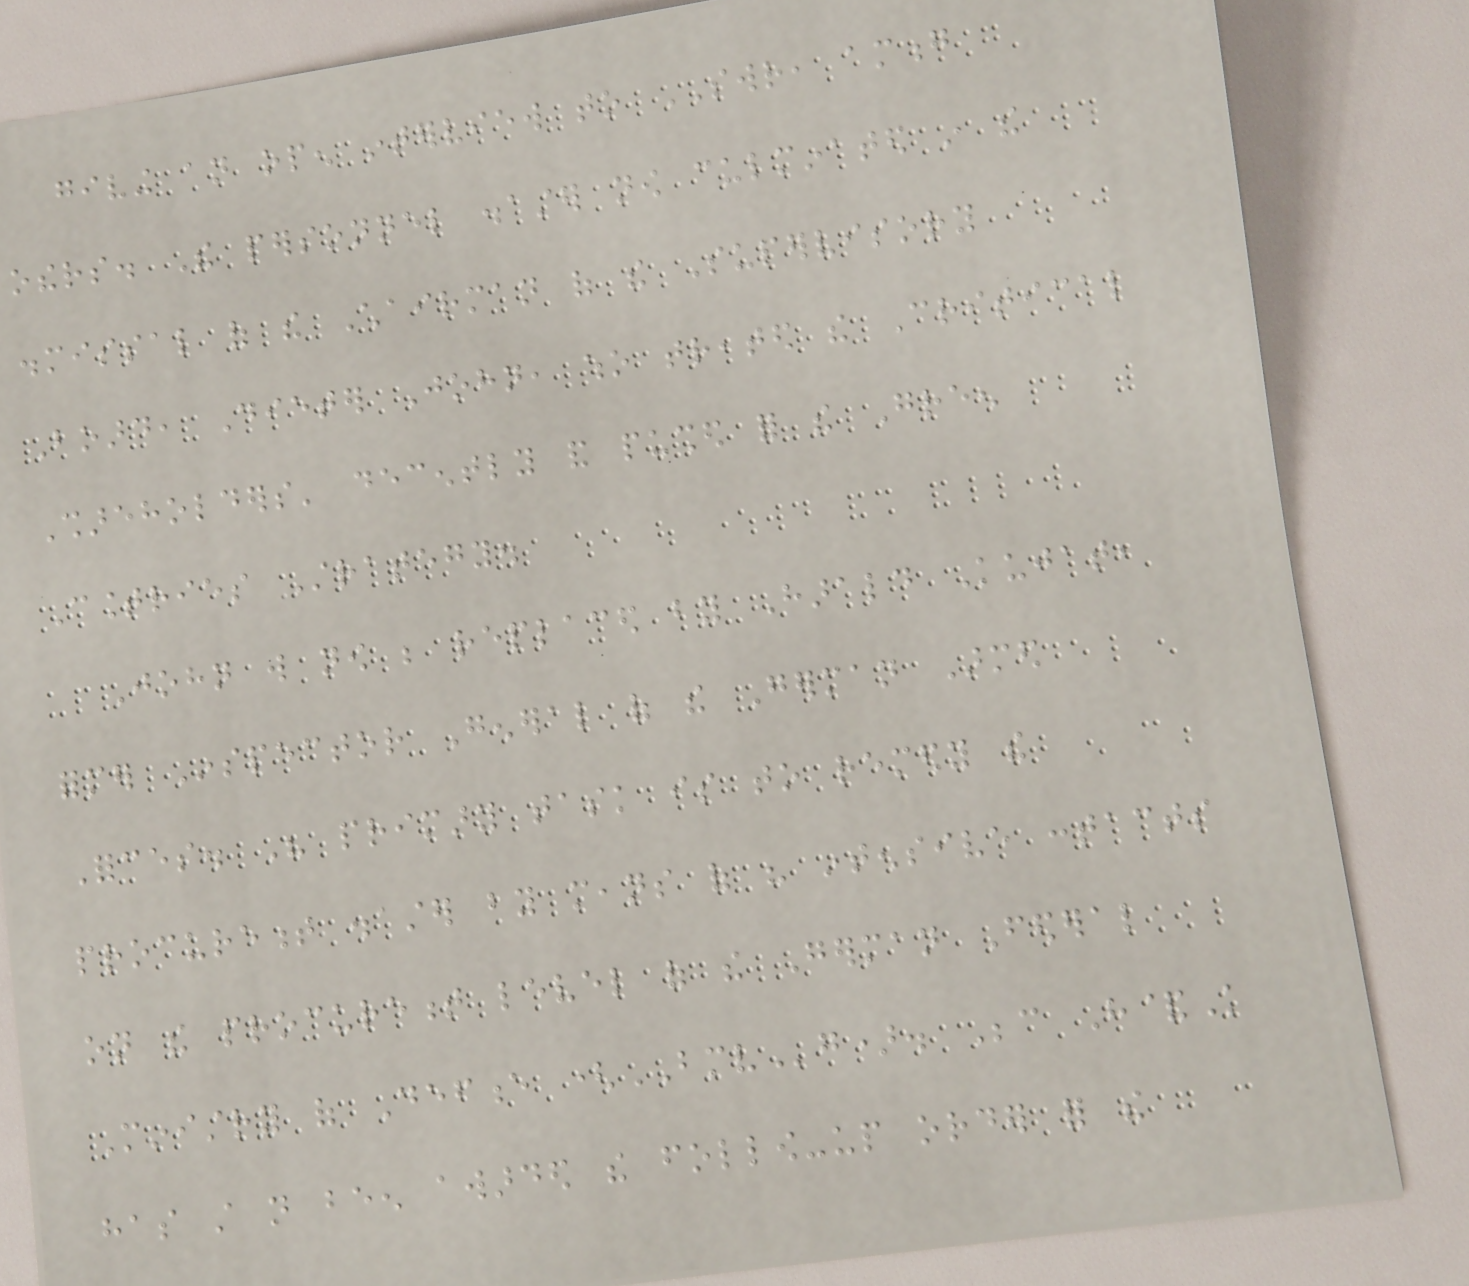giving an open interview to SWR, among
others. The personnel disaster now culminated in the
dismissal of the Chairman of the Supervisory
Board, Dieter John, who treated the Critical
Shareholders' decently and pushed for the Green
Countries Strategy.
John will now be replaced by Harald Kujat,
former Inspector General of the German Armed
Forces. His primary task is to remedy the
procurement disaster by means of his intensive contacts
on the procurement level of the German Federal
Ministry of Defence (BMVg). Because H&K
has still not been awarded the follow-up order for the
